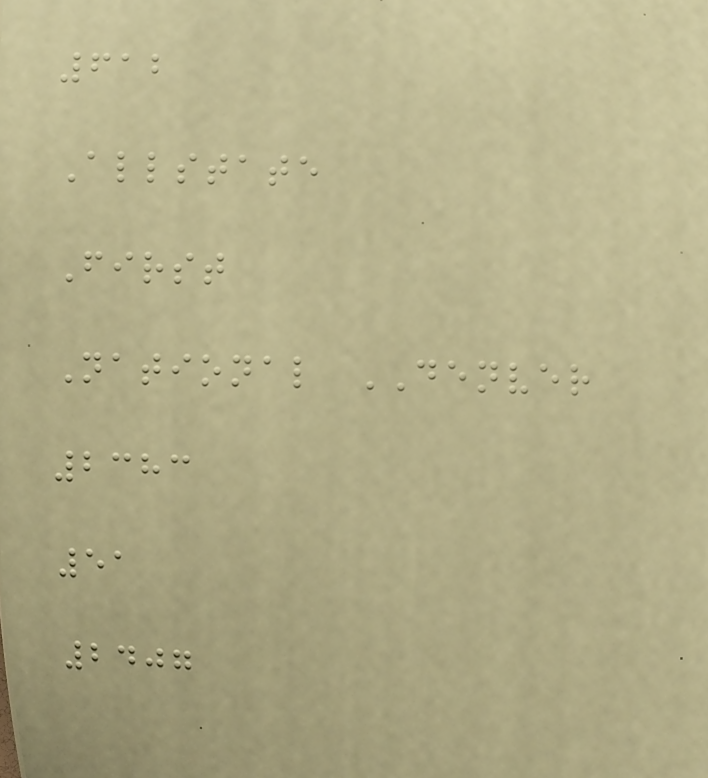612
Allstate
First
National DENVER
2383
51
2407
